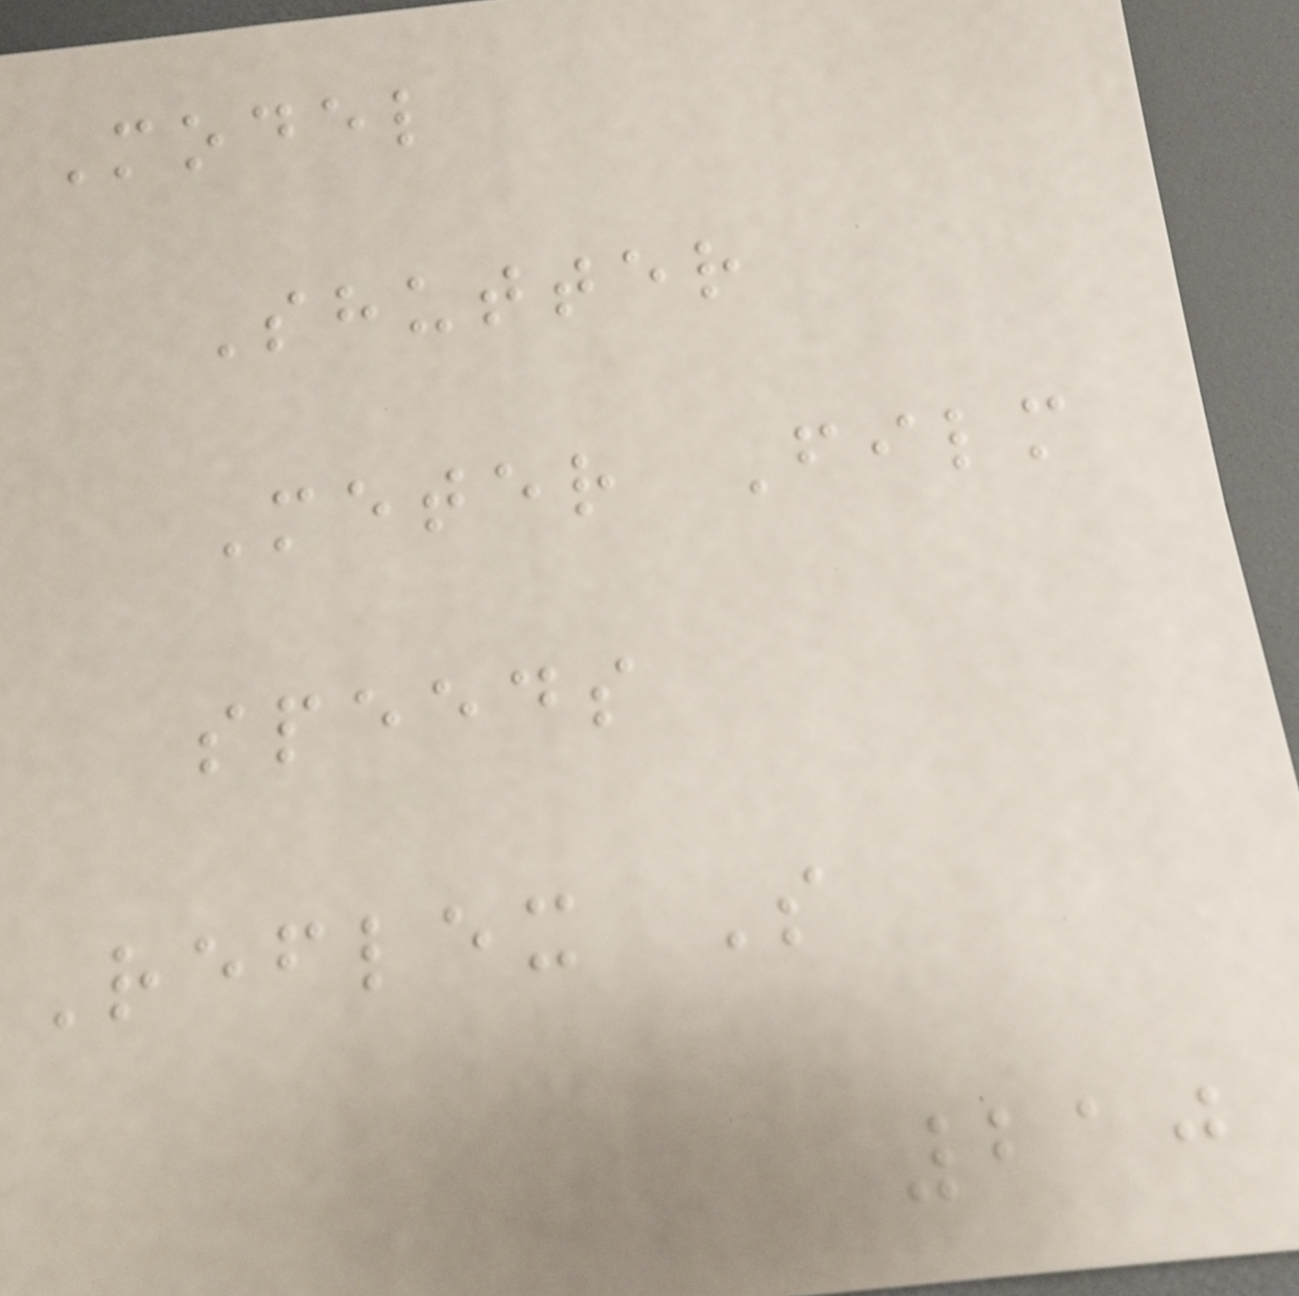Model
Shutter
Meter Film
speeds
Reflex S
210
